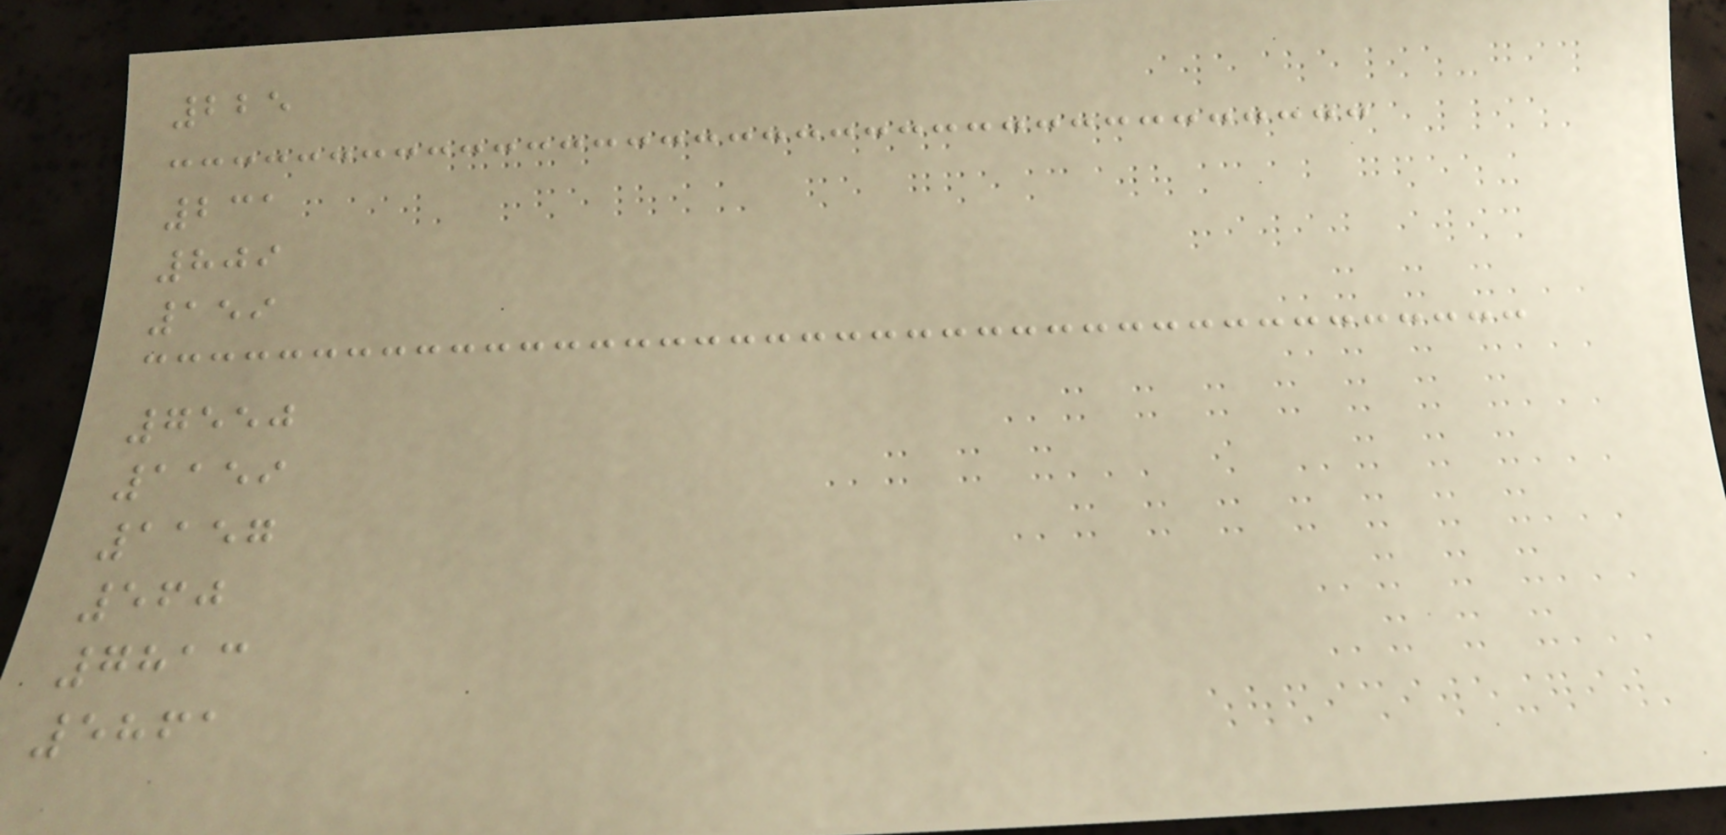225
231
809
159
7550
1159
1157
560
7813
5861
